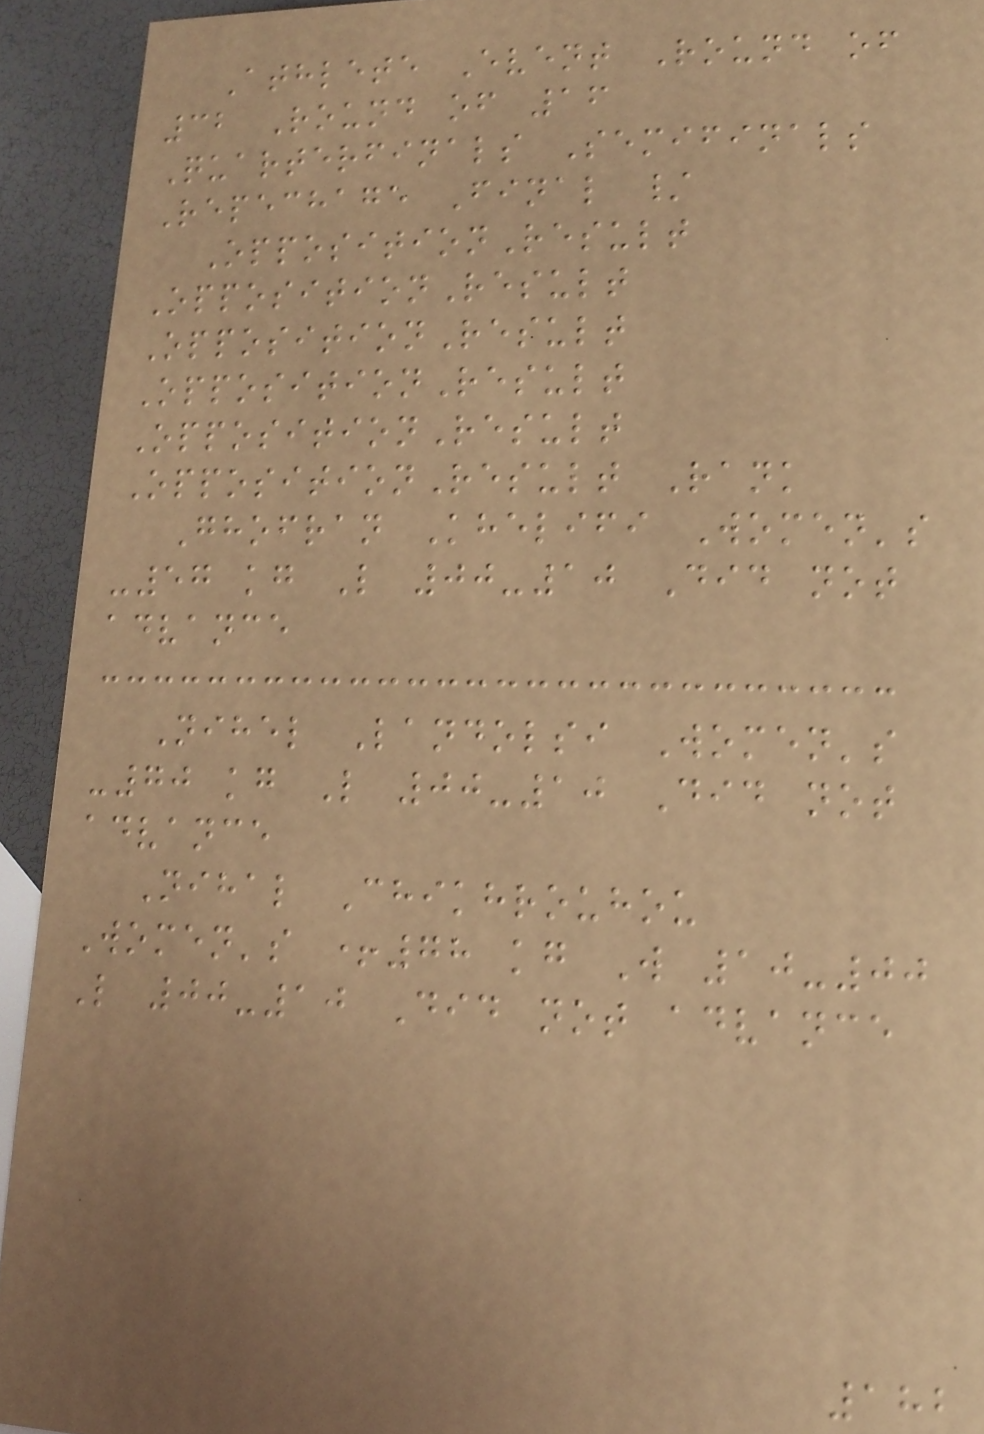Athlete Event Round of
32 Round of 16
Quarterfinals Semifinals
Repechage Final /
OppositionResult
OppositionResult
OppositionResult
OppositionResult
OppositionResult
OppositionResult Rank
Ghofran Khelifi Women's
-57 kg L 00-10 Did not
advance
Nihel Landolsi Women's
-70 kg L 00-10 Did not
advance
Nihal Chikhrouhou
Women's +78 kg W 10-00
L 00-10 Did not advance
182
